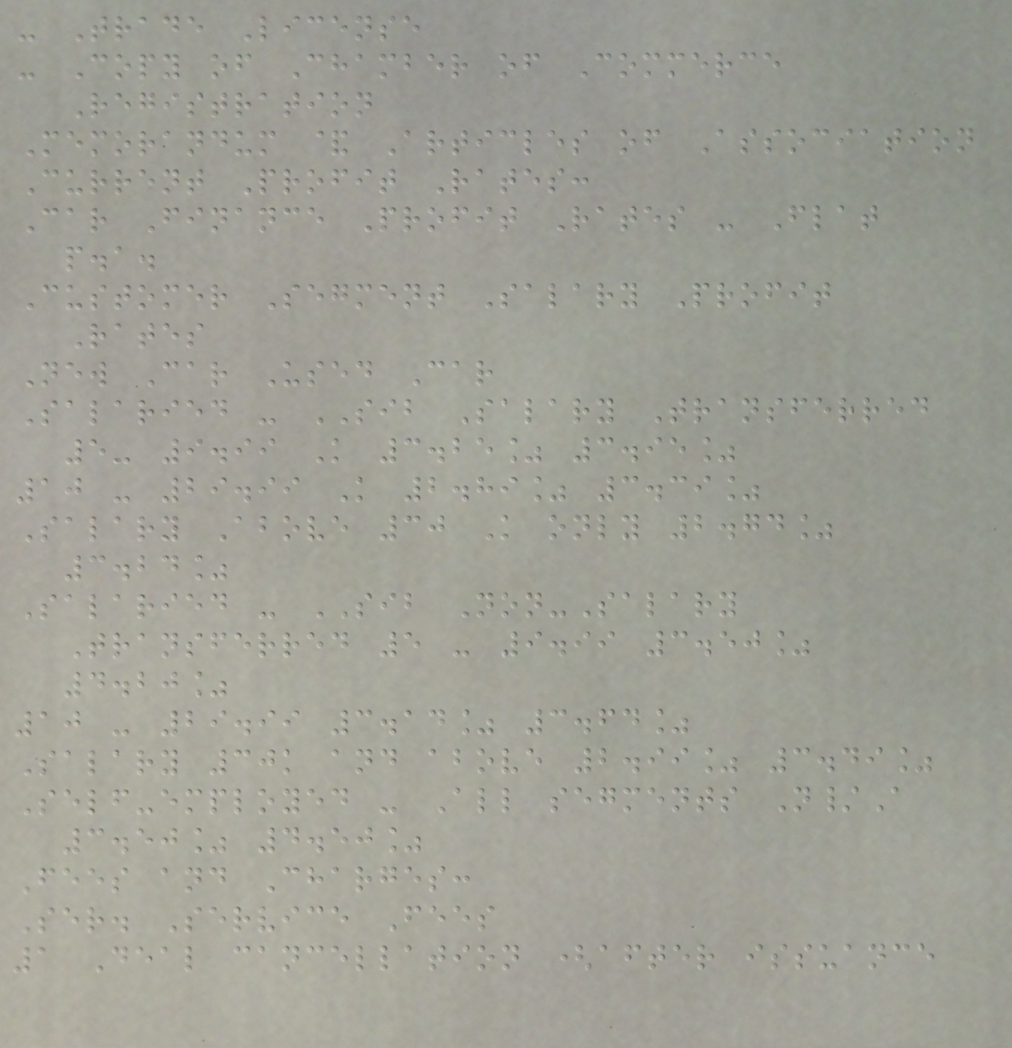- Trade License
- Copy of Chamber of Commerce
Registration
Memorandum & Articles of Association
Current Profit Rates:
Car Finance Profit Rates - Flat
p.a.
Customer Segment Salary Profit
Rates
New Car Used Car
Salaried - SIB Salary Transferred
5- 9.99 K 3.25% 3.95%
10 - 29.99 K 2.89% 3.39%
Salary Above 30 K only 2.74%
3.24%
Salaried - SIB Non-Salary
Transferred 5 - 9.99 3.50%
4.20%
10 - 29.99 3.14% 3.64%
Salary 30k and above 2.99% 3.49%
Self-employed - All segments N/A
3.50% 4.50%
Fees and Charges:
Ser. Service Fees
1 Deal cancellation (after issuance
